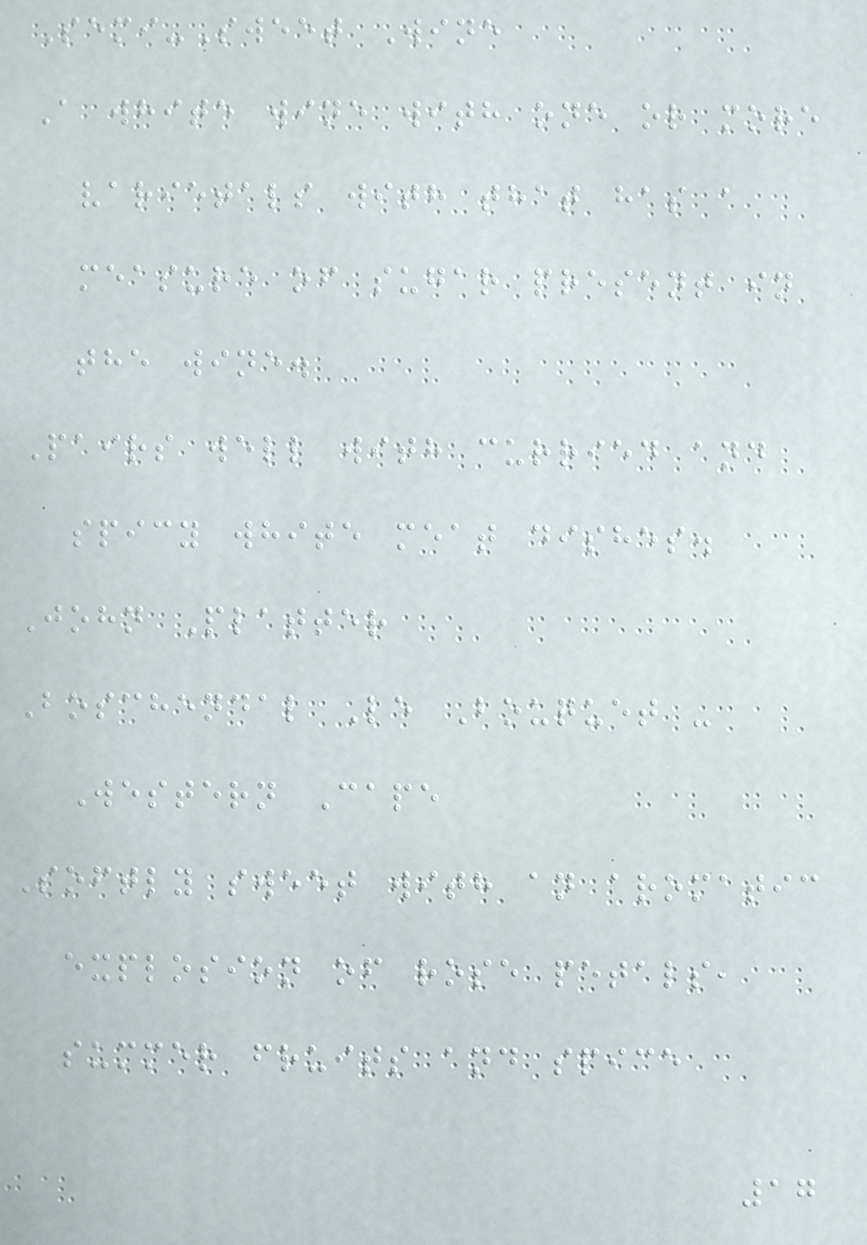Semi-Sweet Wine
A white wine with one or more
varietals with that has a
measure of sugar present in
the wine.
Pairs well with curried and
spicy white meat dishes.
John Platter
Boschendal Le Bouquet -
Western Cape
Softly sweet with an aromatic
explosion of rose petals,
summer fruits and spice
17
